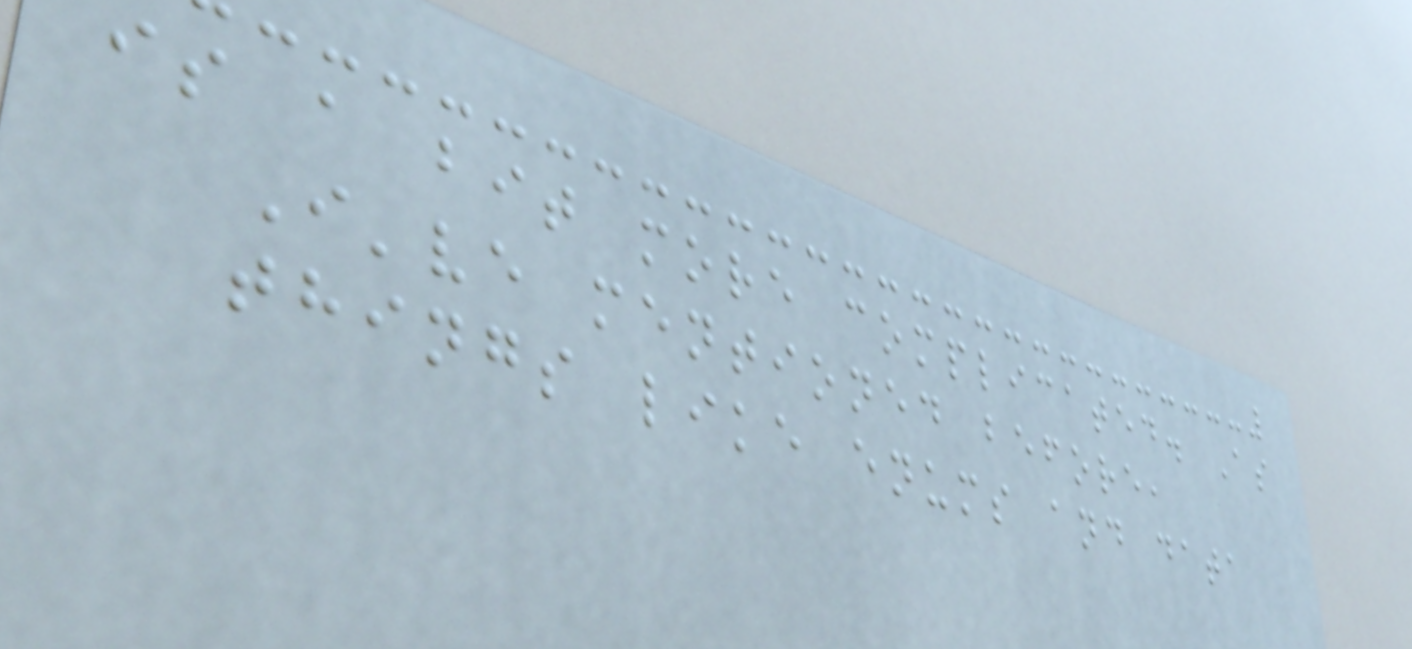is a bit more complicated. As
I've mentioned before,
things like enums and data
